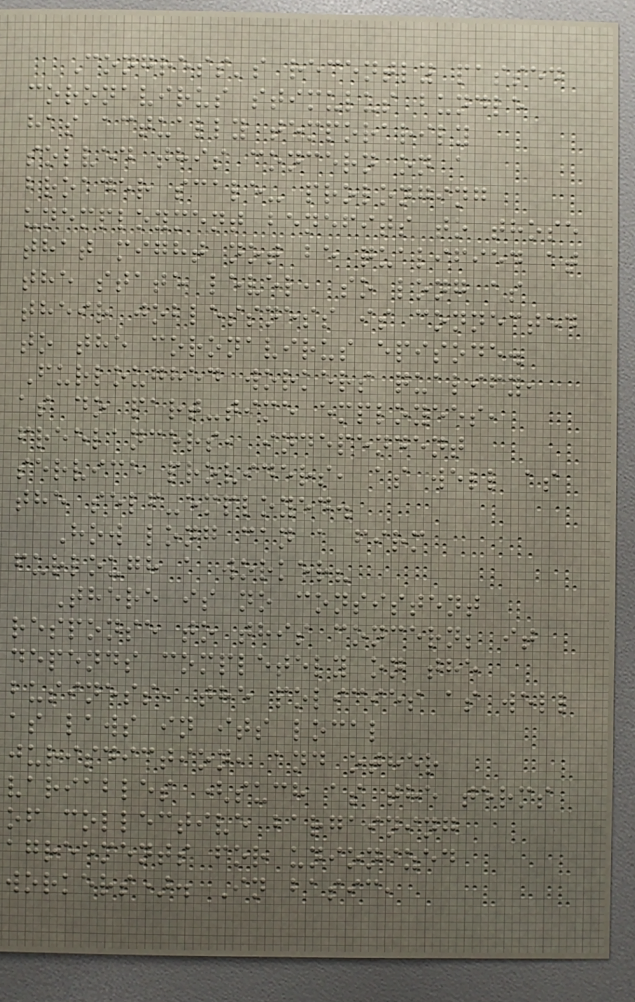Congress's recently passed
coronavirus stimulus bundle
has actually temporarily
solved this concern on a
broader scale- prolonging
unemployment benefits to those
that might not be qualified at
the state level, so long as
their joblessness is connected
to the coronavirus episode.
Furloughed workers qualify,
as do part-time employees,
freelancers, independent
service providers, as well as
the self-employed.
How long can a firm
furlough a worker?
There is no consistent
response to this concern; it
depends completely on the
business, the policies as well
as laws in its local
jurisdiction, and other
variables (such as the terms
of collective bargaining
agreements for unionized
workers). In basic,
